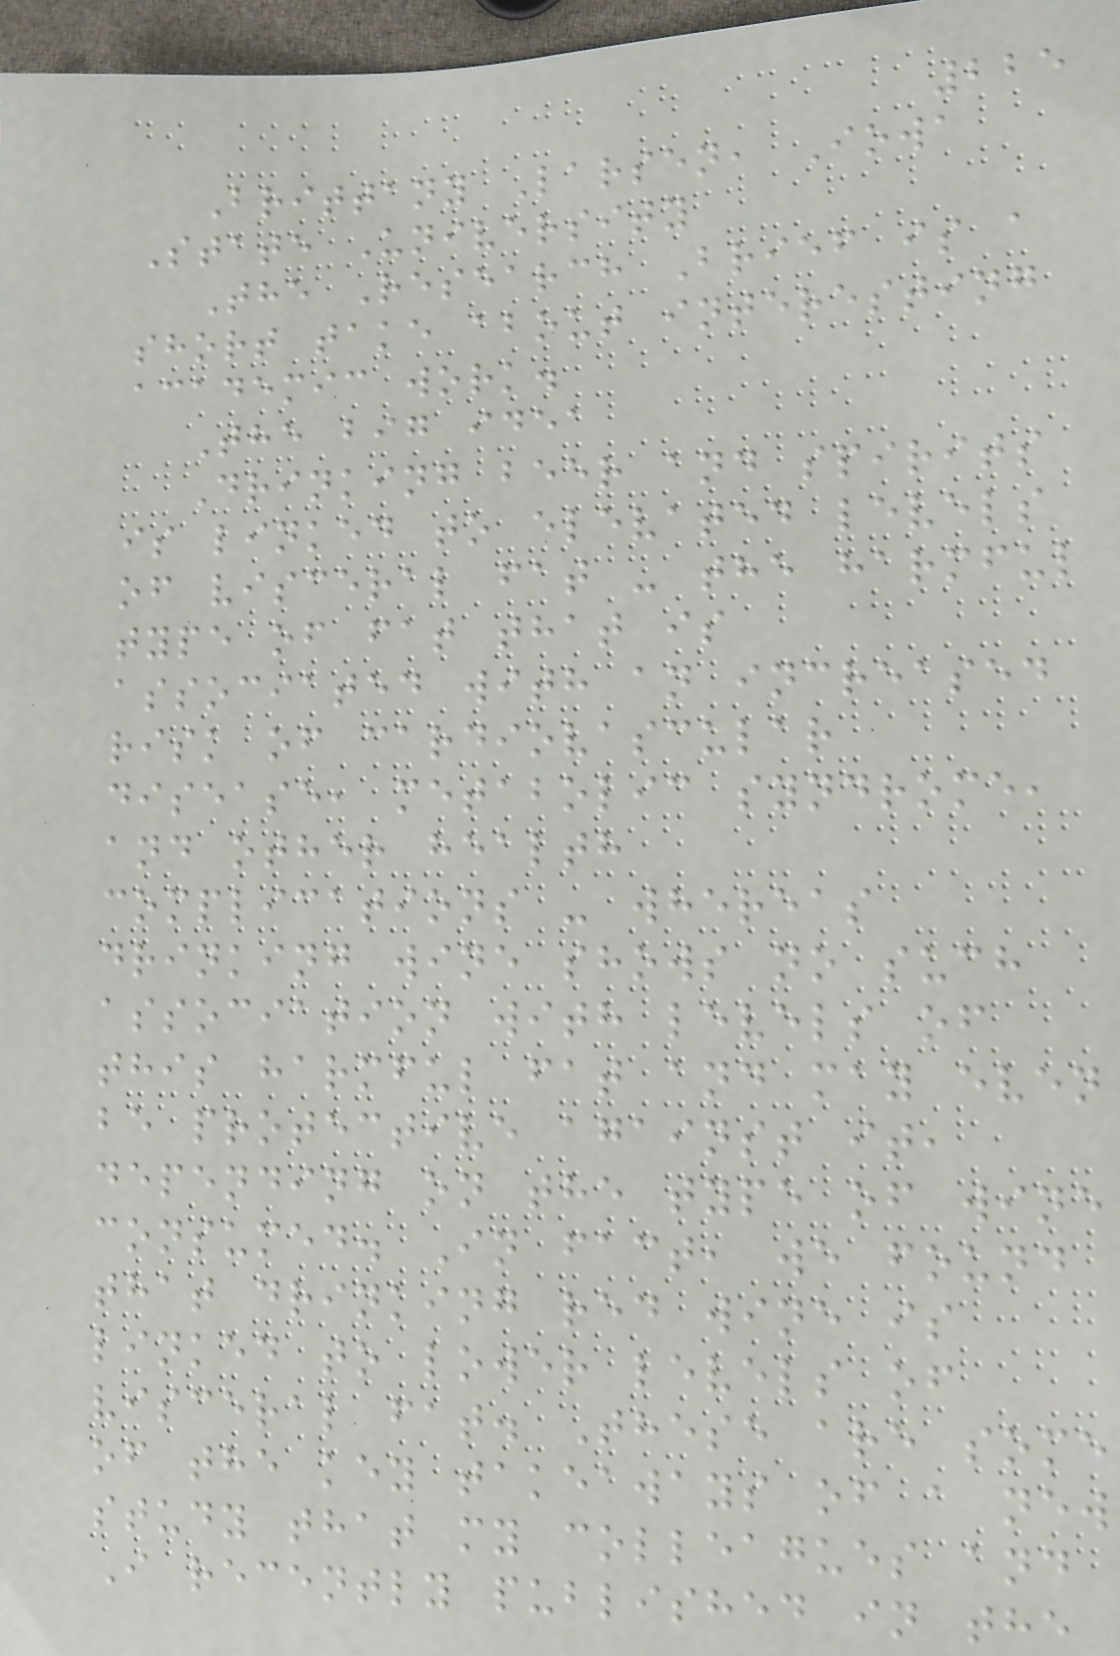225
Brittany Larsen, Iowa
State University
The Research Brief is a
short take about interesting
academic work.
The big idea
Drinking beer and spirits
is linked to elevated levels
of visceral fat - the harmful
type of fat that is
associated with an increased
risk of cardiovascular
disease, metabolic syndrome,
and other health
complications - whereas
drinking wine shows no such
association with levels of
this harmful fat and may even
be protective against it,
depending on the type of wine
consumed. In fact, we found
that drinking red wine is
linked to lower levels of
visceral fat. These are some
of the key takeaways of a new
study that my colleagues and
I recently published in the
